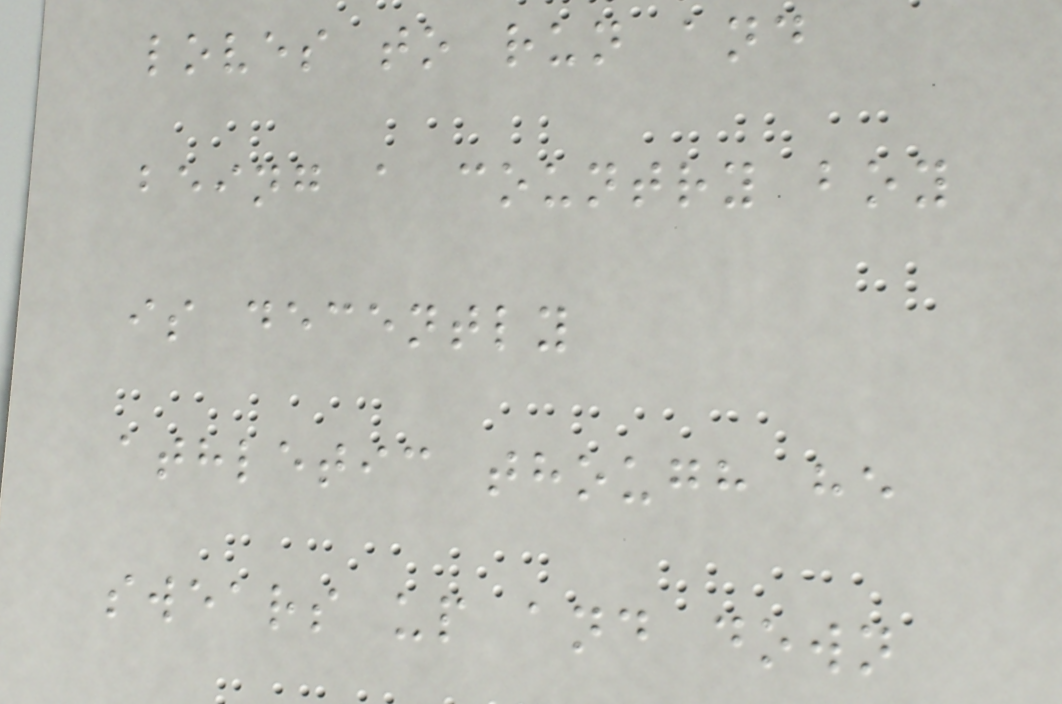loves to run and
being a country boy
is decently
athletic though he
swears up and down
